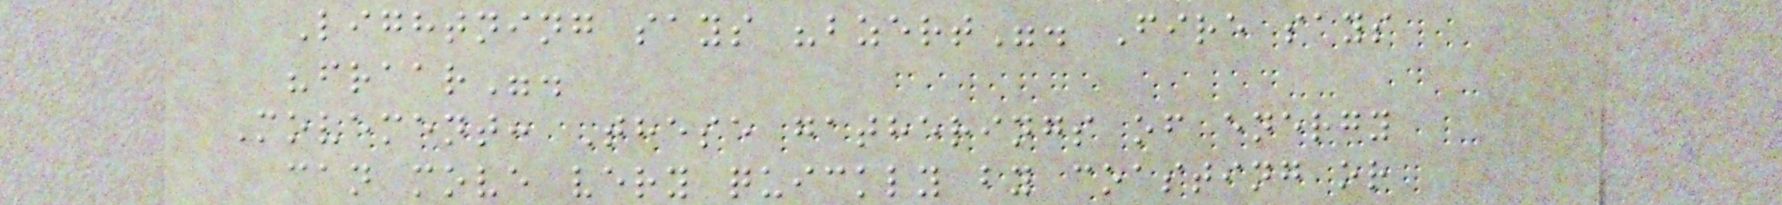Lightning says "bzert". Fire says
"fraar".
Movement: These gatherings of energy
can move very quickly by coasting or
